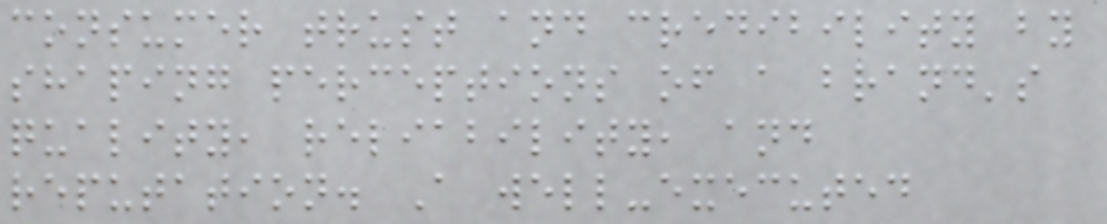consumer trust and credibility by
shaping perceptions of a brand's
quality, reliability, and
reputation. A well-executed
